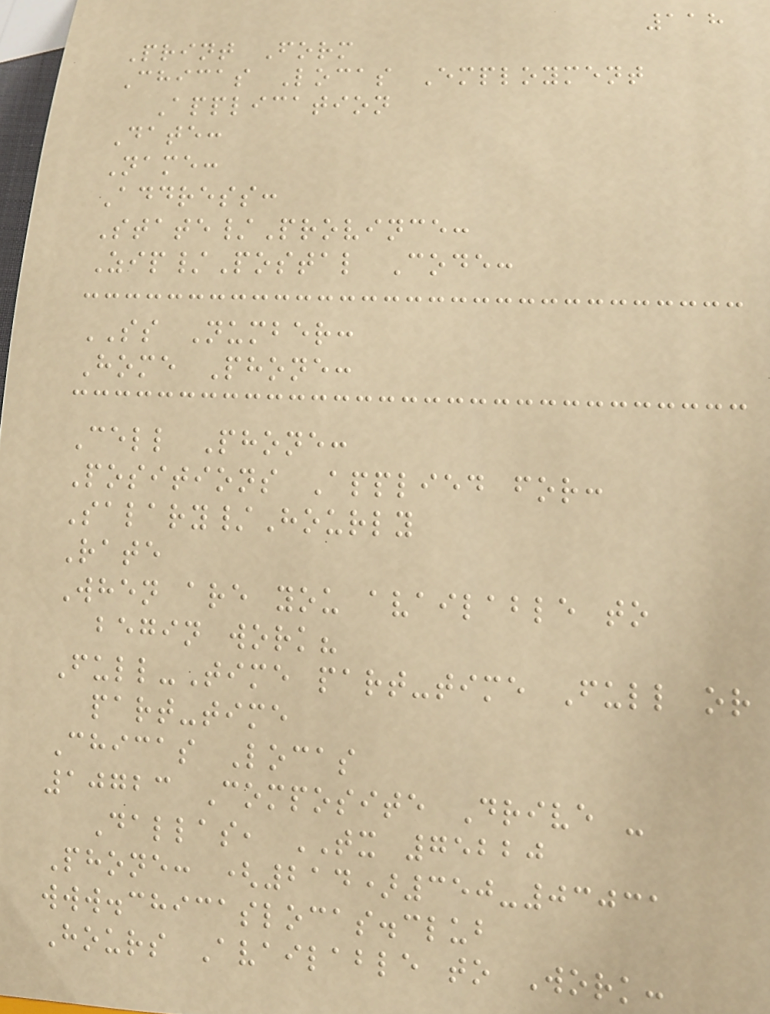118
Print Form
Chicas Locas Employment
Application
Date:
Name:
Address:
State/Province:
Zip/Postal Code:
SS Number:
Home Phone:
Cell Phone:
Positions Applied for:
Salary/Hourly
Rate
When are you available to
begin work?
Full-Time part-time Full or
part-time
Chicas Locas
10723 Composite Drive -
Dallas, TX 75220
Phone: (214)350-03031
www.chicaslocas.club
Hours Available to Work:
